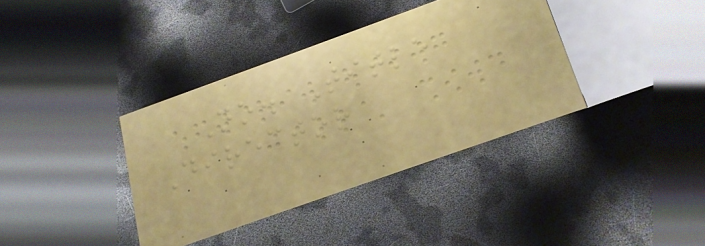No. Title
Director
